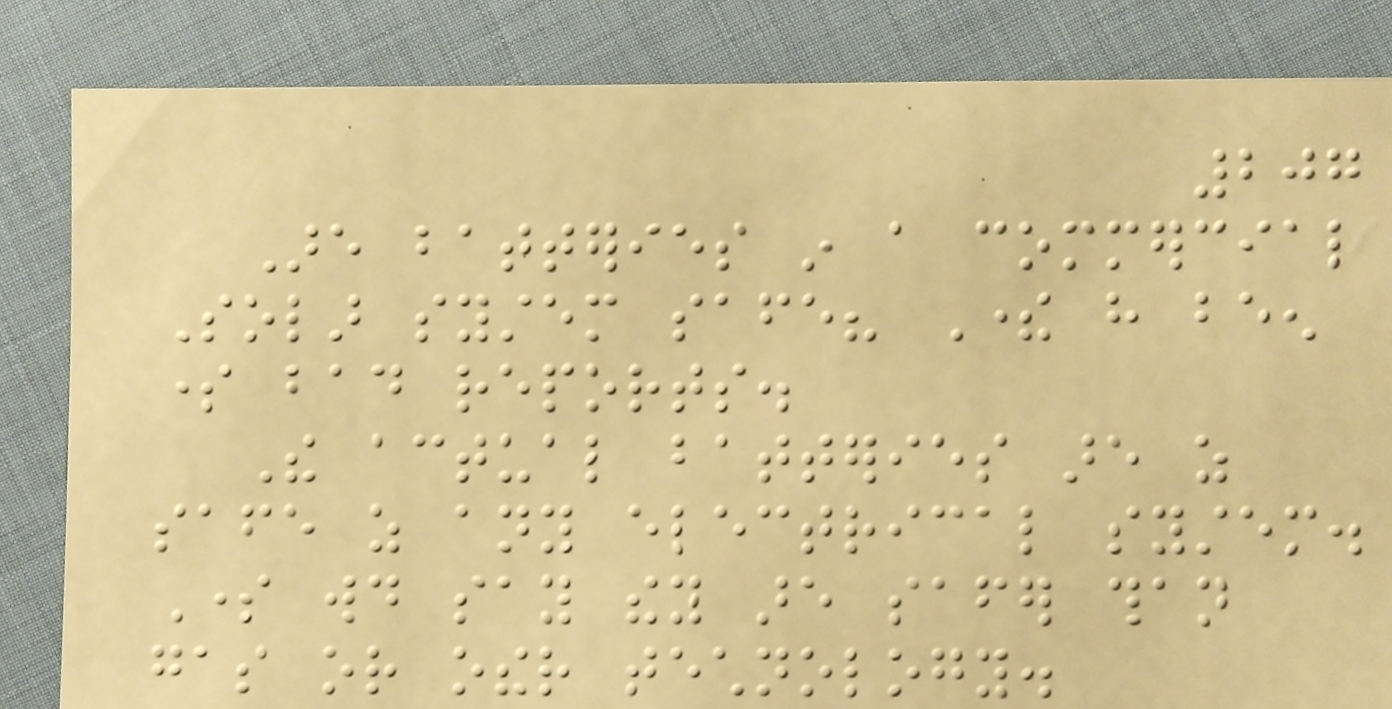207
Are batteries in a commercial
Solar system safe? There have been
some bad reports.
The actual batteries are as
safe as any electrical system.
Some would say they are safer than
gas or other technology.
